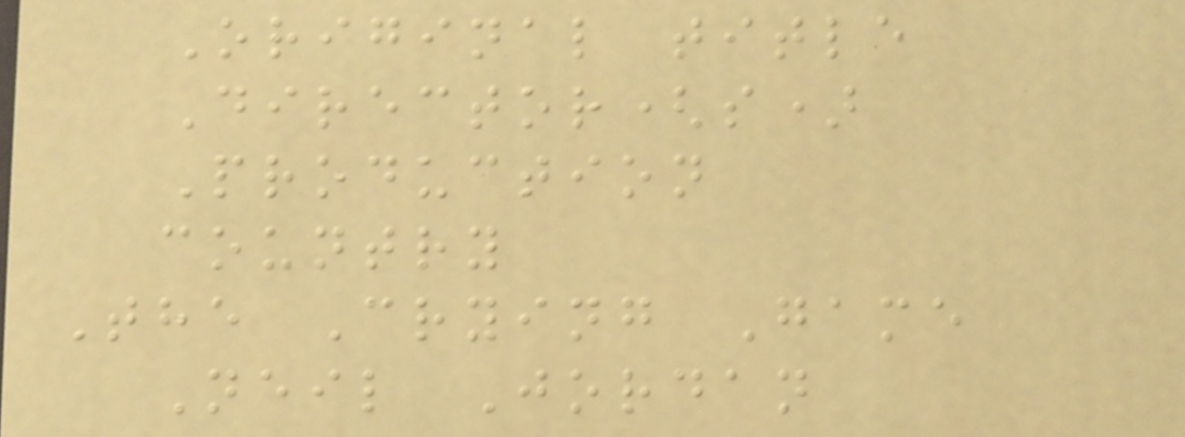Original title
Director(s)
Production
country
The Crying Game
Neil Jordan
